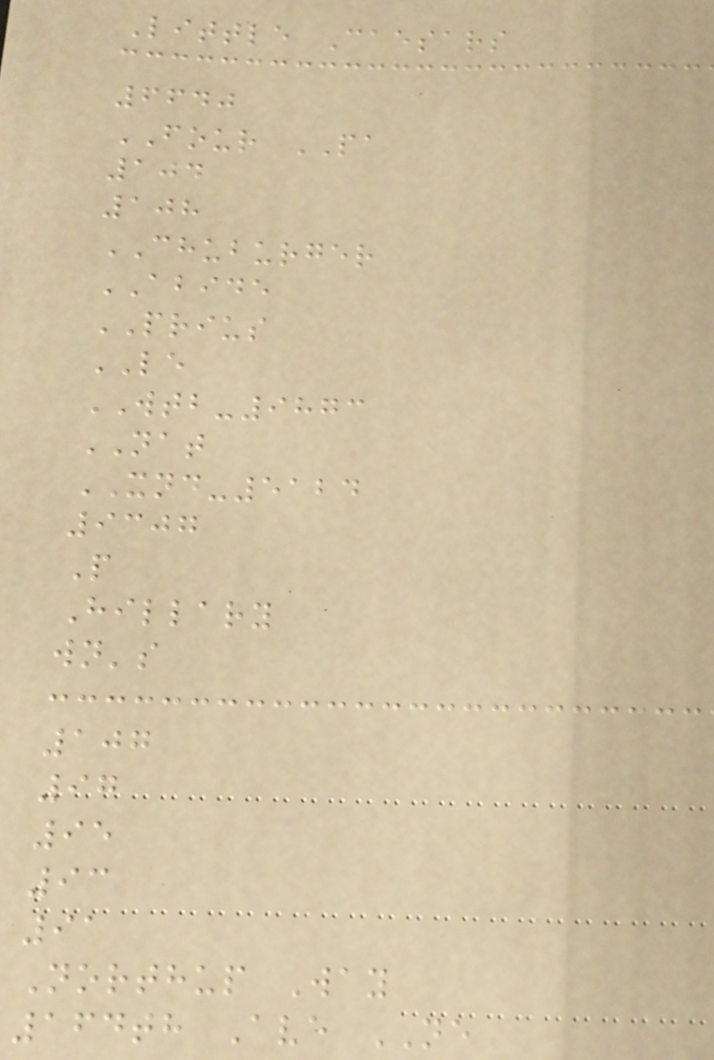Little Caesars
6640
FOUR PA
104
108
CHUBURGER
ABIDE
PRIUS
LE
WTB-9873
NAT
XND-5124
9307
P
Hillary
wn's
107
97
95
93
91
Northup Way
164th Ave NE
